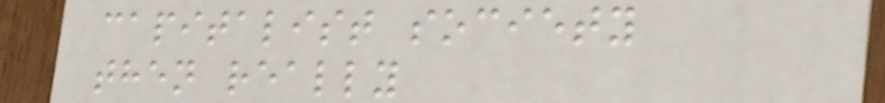capitalist society
then really
